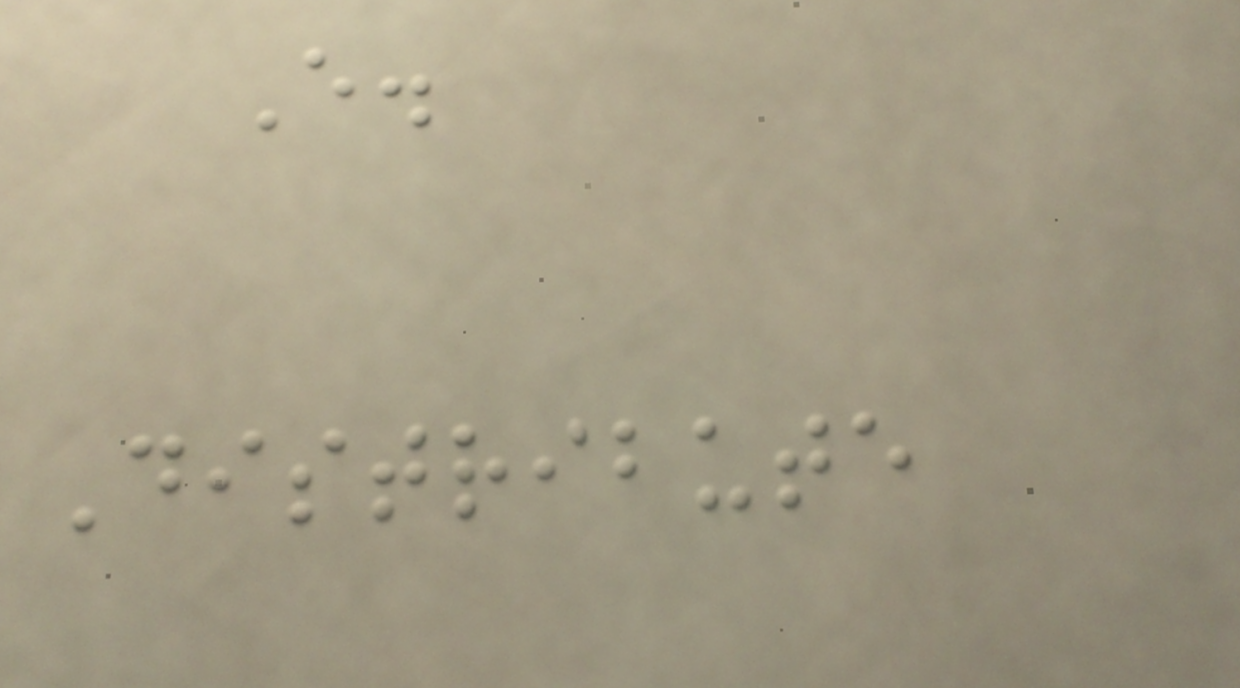E.
Distribute
